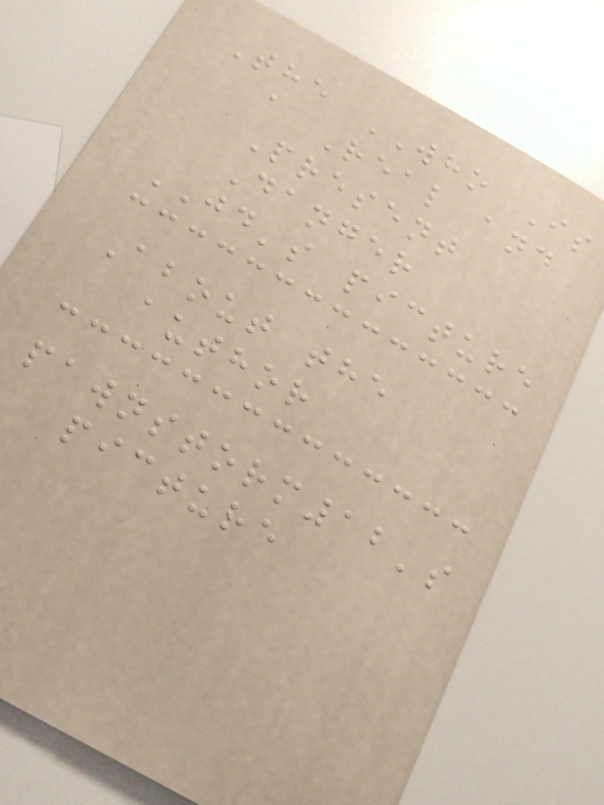The WHO Is
a Real and
Present
Danger
JD's picture
About the
author
pawnstorm12's
picture
